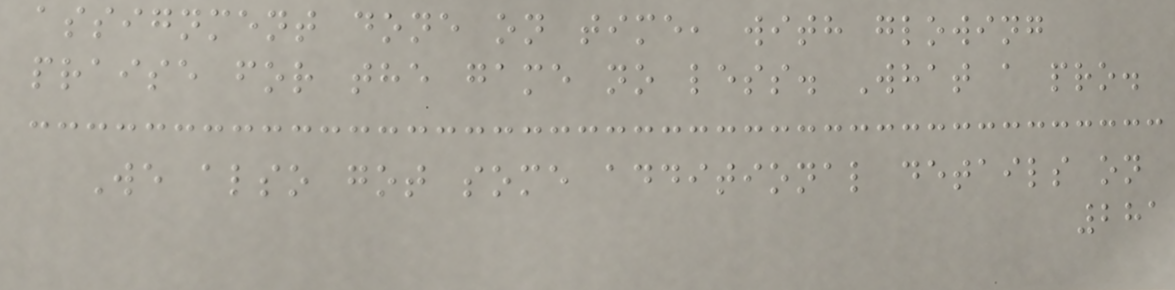assignment done on time, with glowing
praise for the game no less. What a pro.
We also got some additional details on
281
